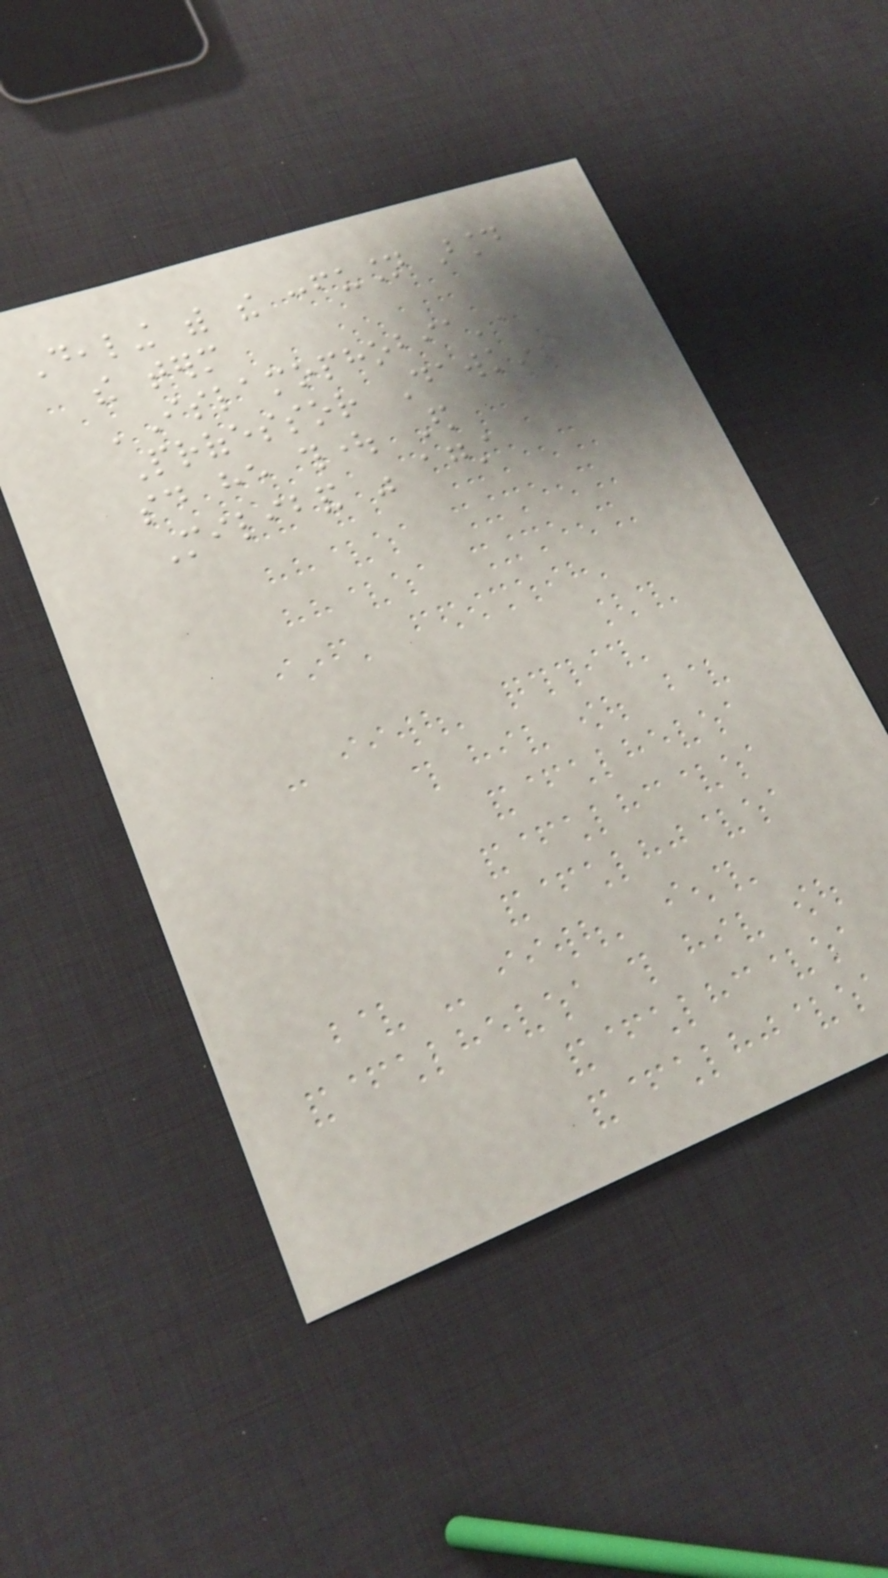Dealing with the confusion around
the term
'Islamophobia',
Professor Dawkins
said he thought Ed
Miliband was against
